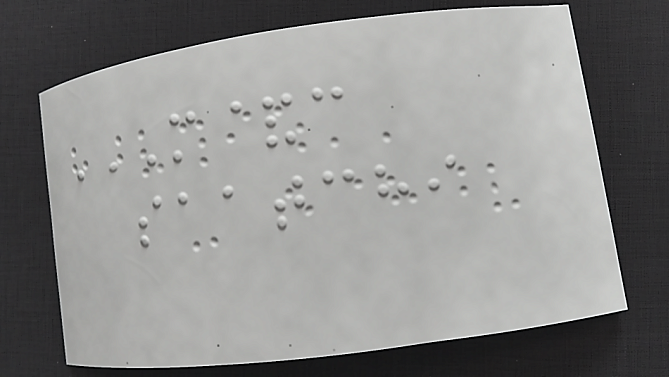M&C
SAATCHI
